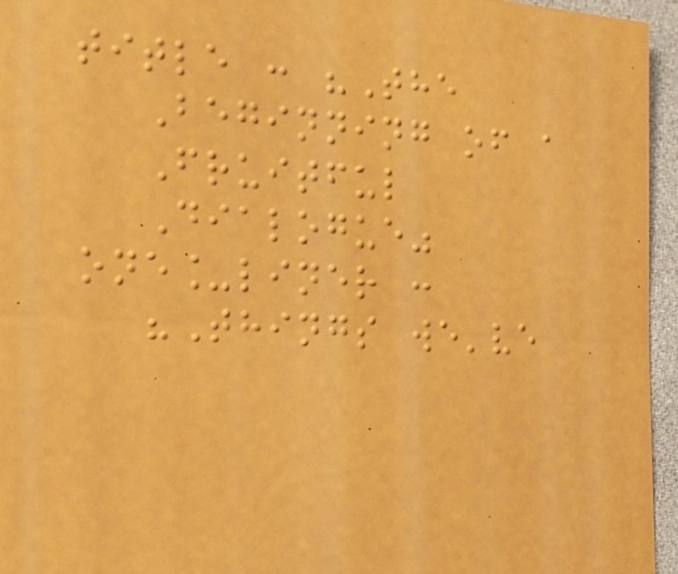title : "The
Beginning of a
Fruitful
Dialogue"
one_liner :
"Things we've
